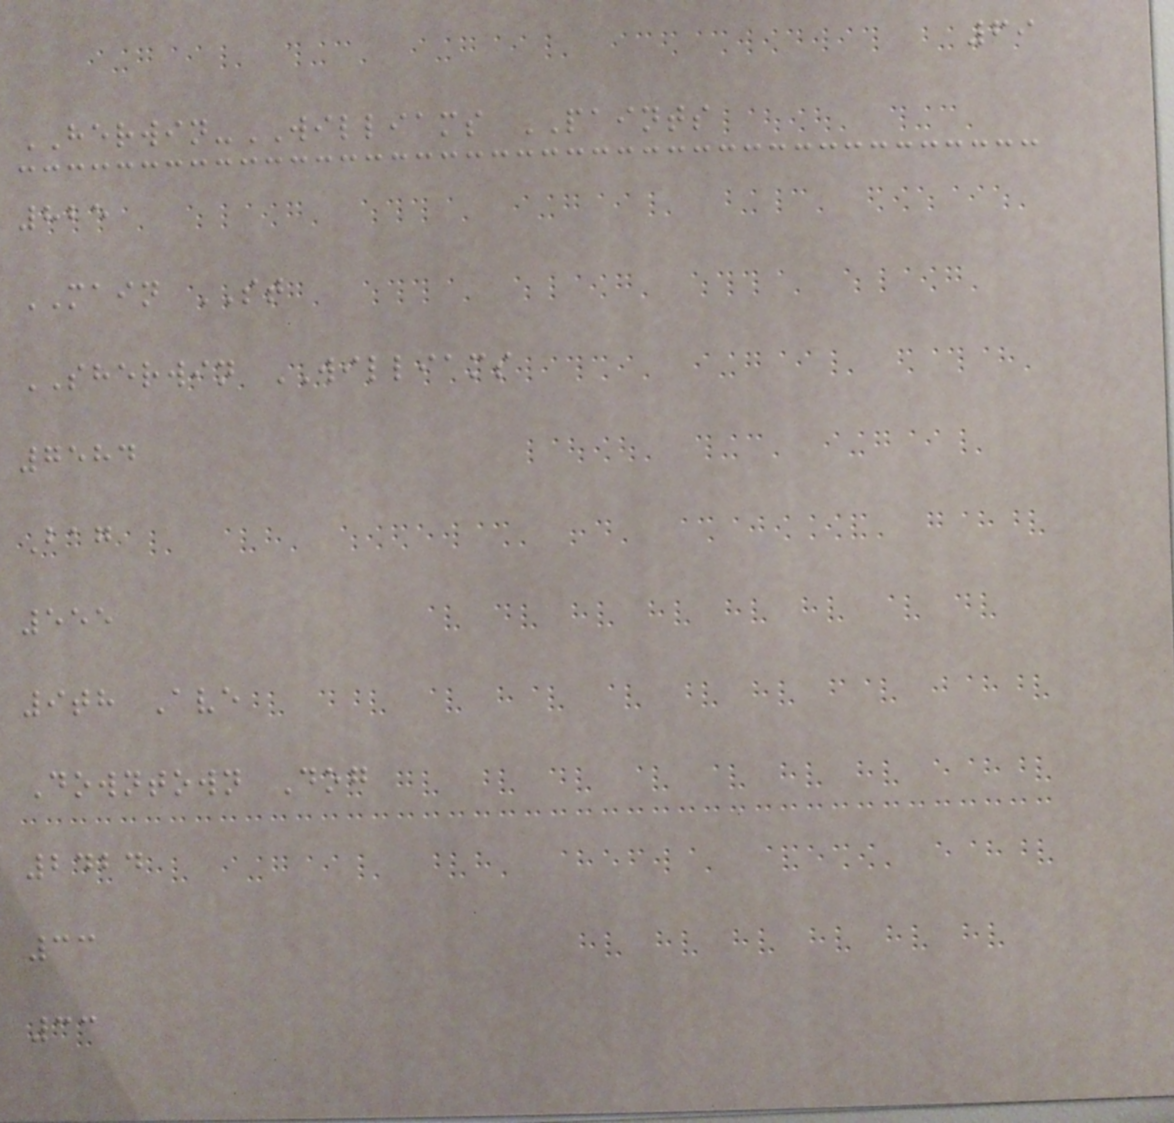69
HERWIN-WILLIAMS PAINTS
825
MAIN ST
SHERWIN WILLIAMS
7584
Bag
555
9th Ave
Downtown Dog
2424
33
33
